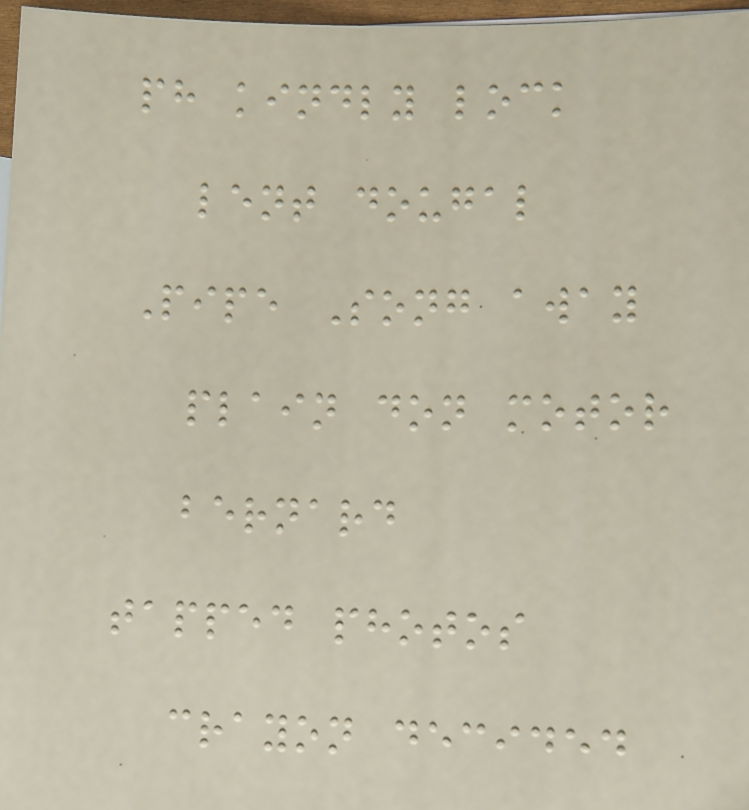ph kindly lock
lent dougal
Pipe Song away
plain don motor
bernard
tapped photos
crayon decided
